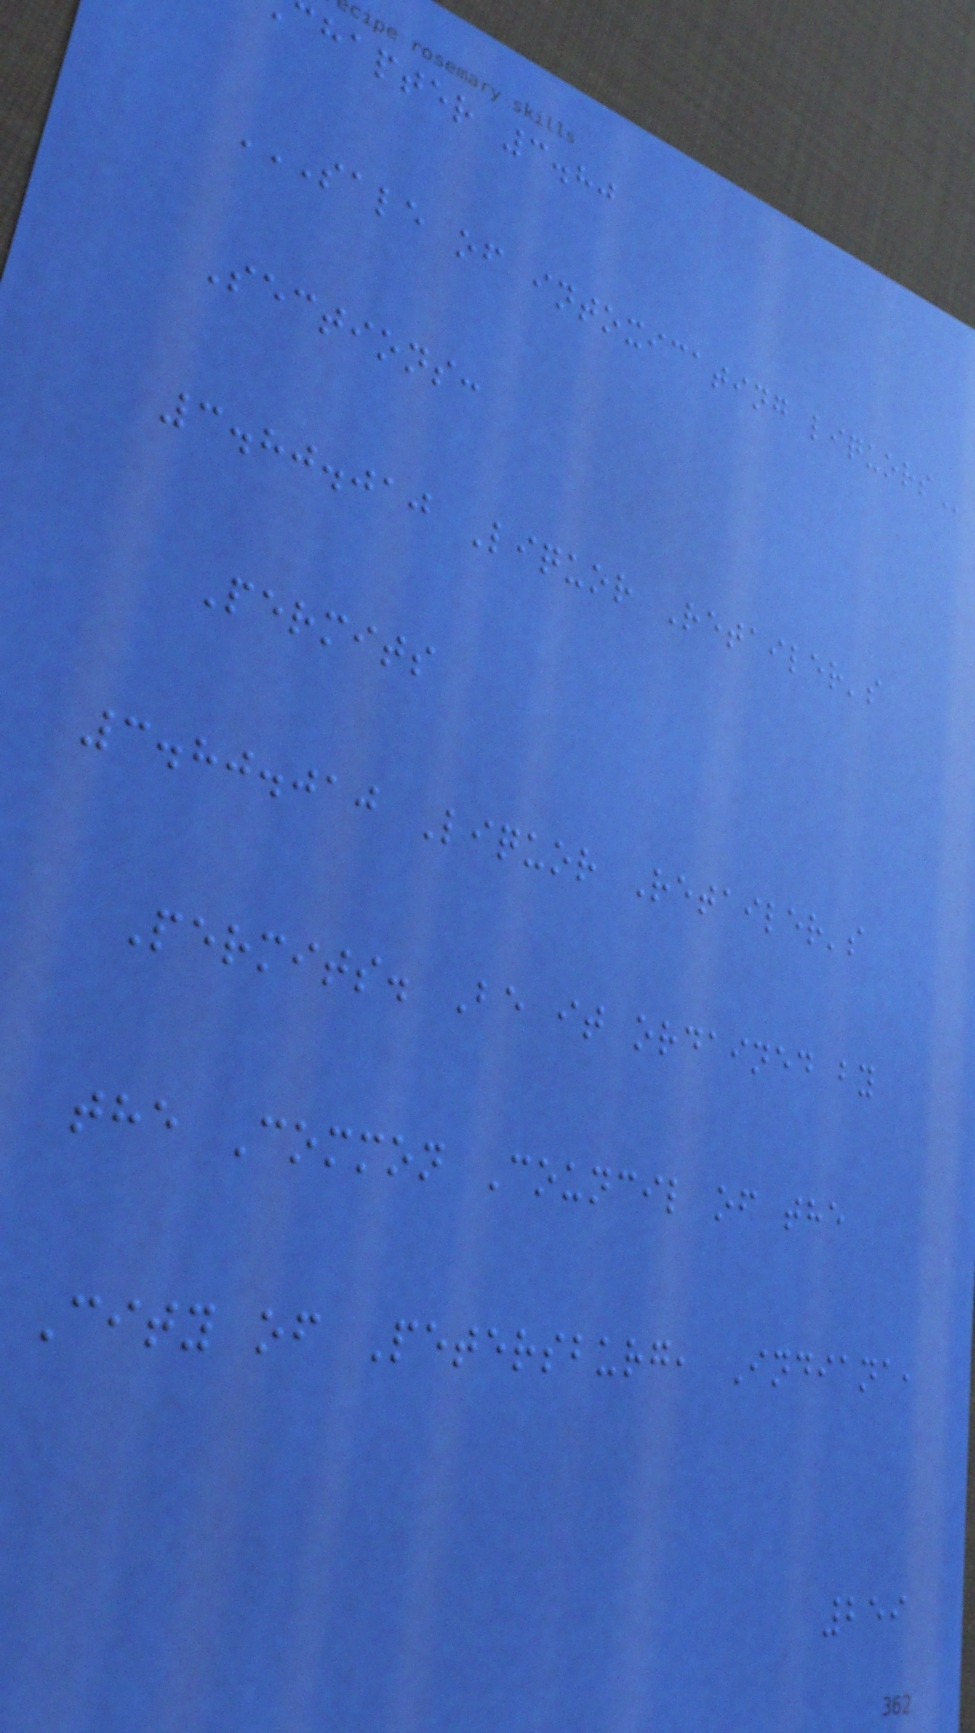hapter 3.80
SALE OF INTOXICATING LIQUORS
Sections:
3.80.010 Liquor Retailer's
Permits
3.80.010 Liquor Retailer's
Permits. Be it ordained by
the Common Council of the
City of Petersburg, Indiana,
259
